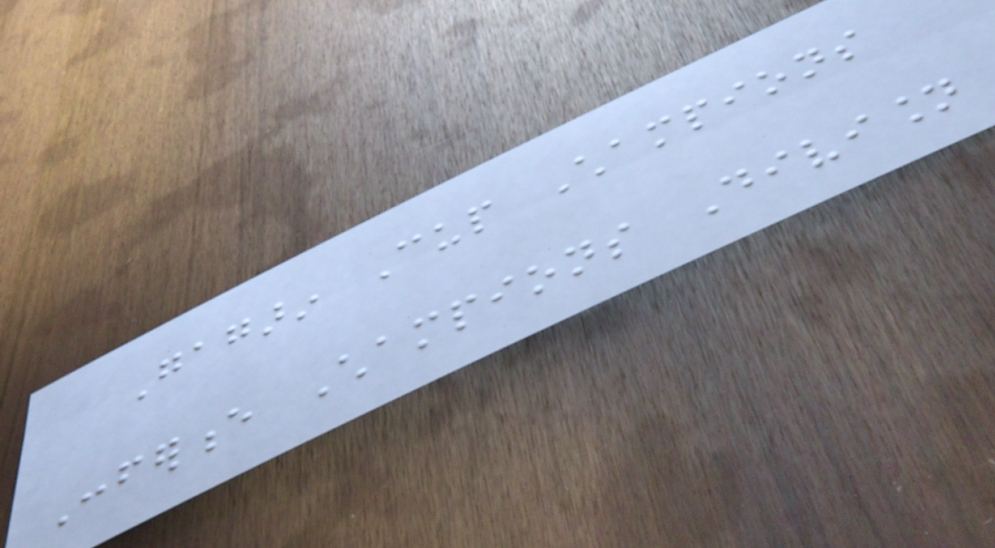Gagarin Cup Champions
Conference Champions Division
